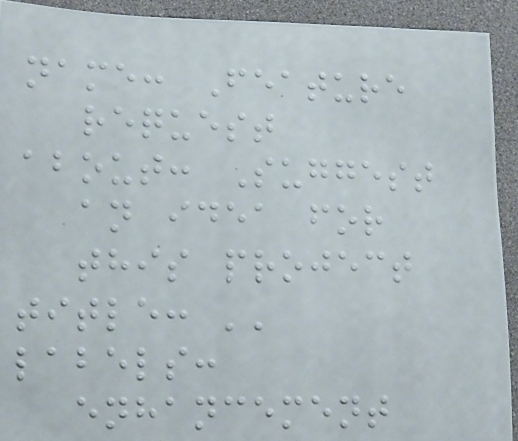name: Feature
request
about: Suggest
an idea for
this project
title: ''
labels:
enhancement
